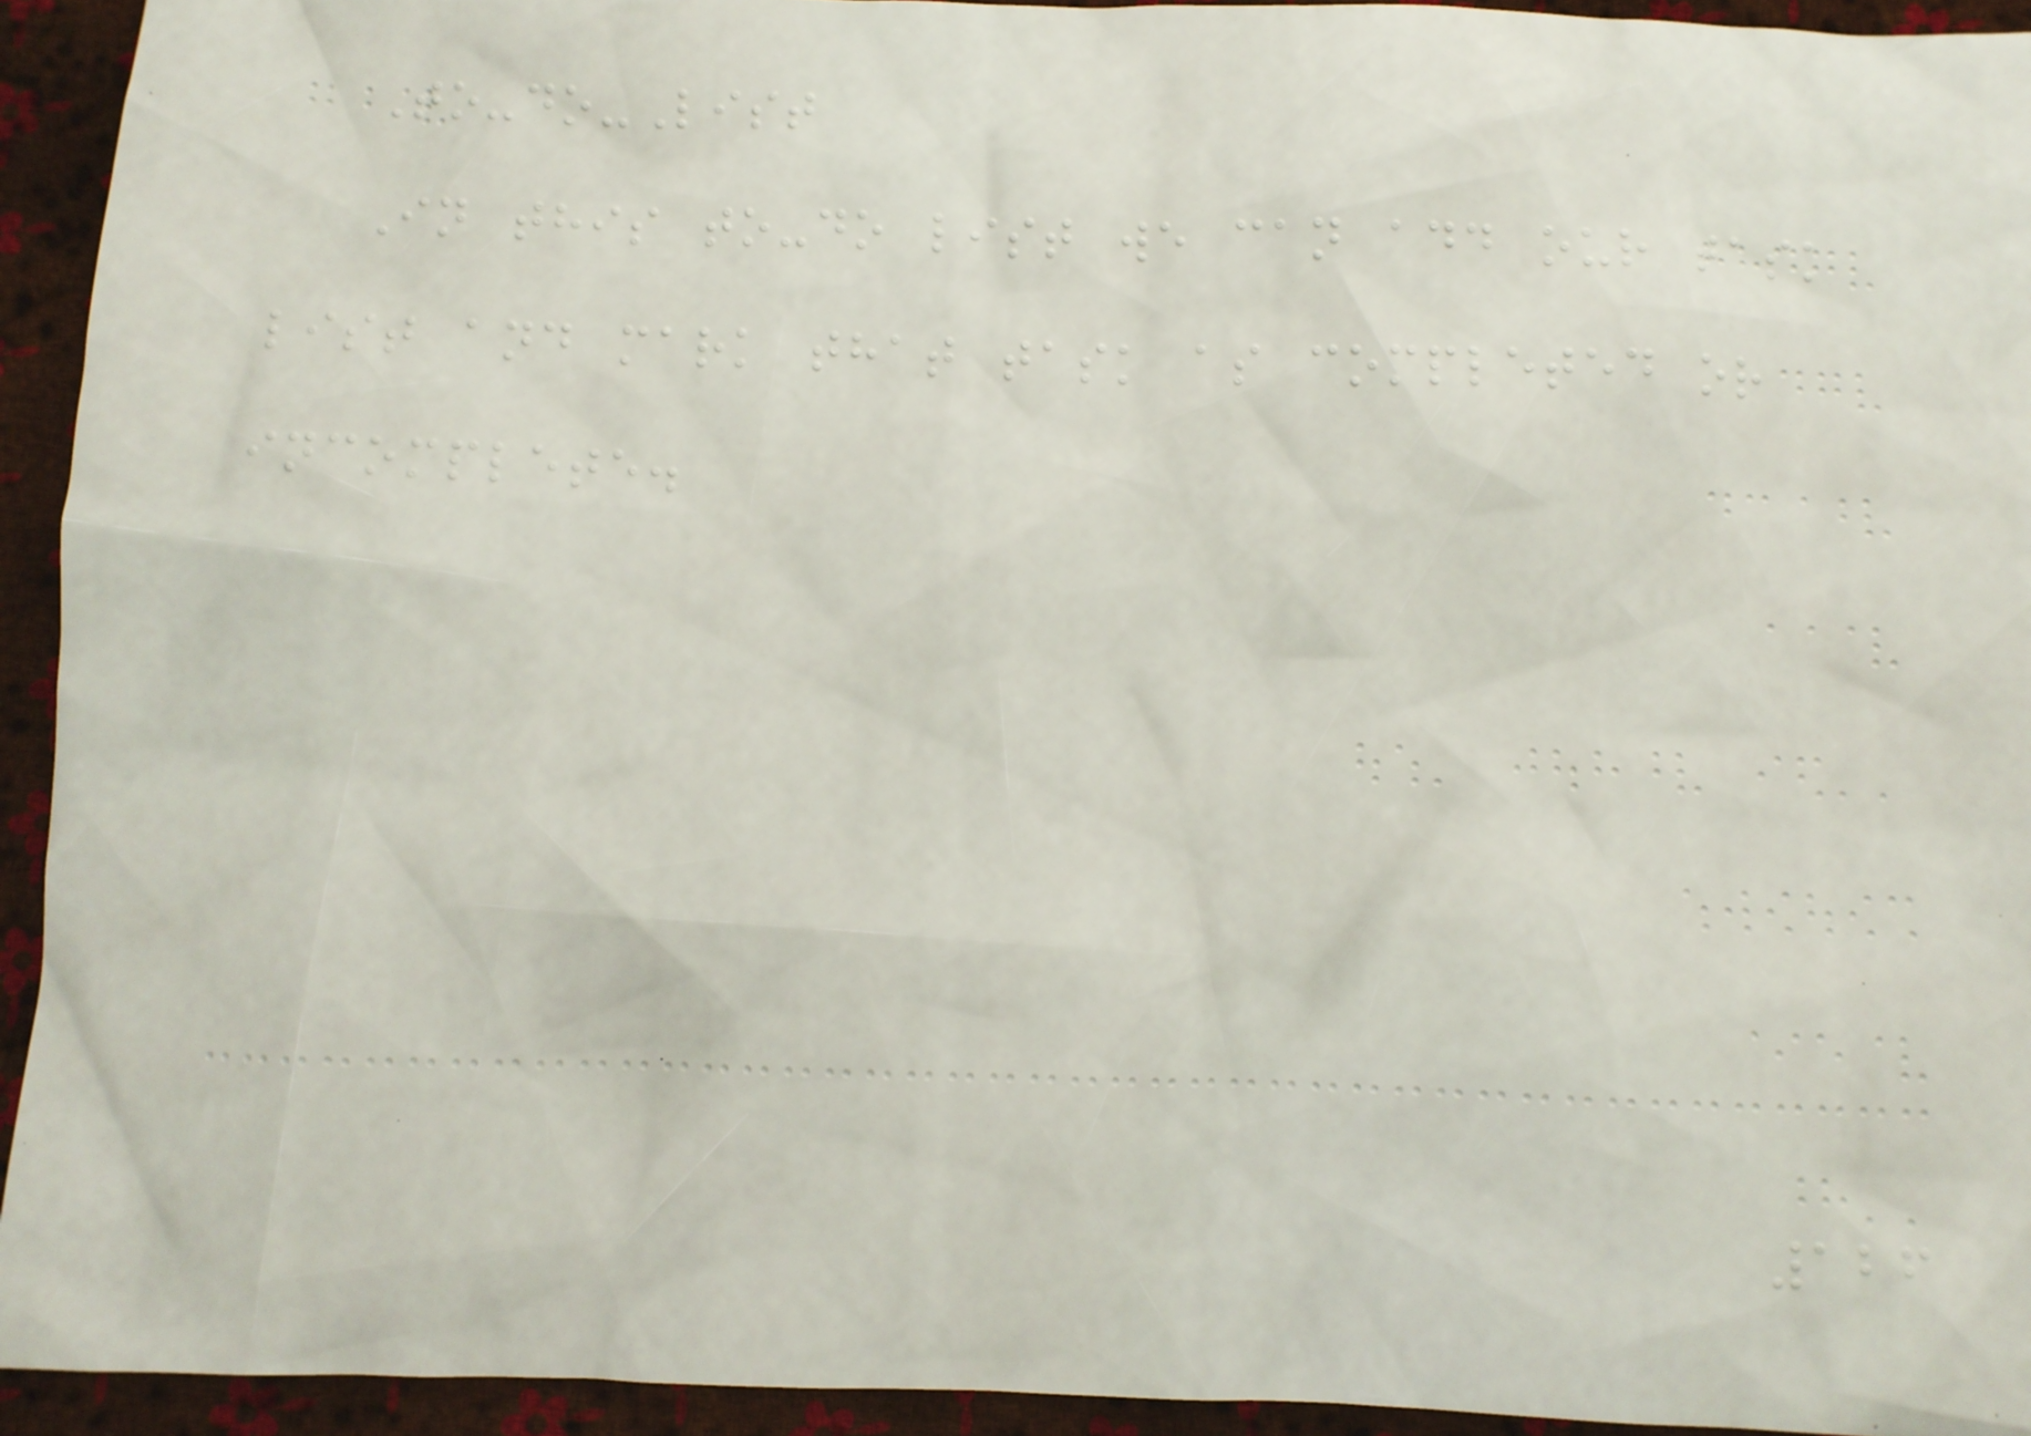To-do-List
In this to-do list we can add our task
list and mark that task as completed or
incomplete.
126
